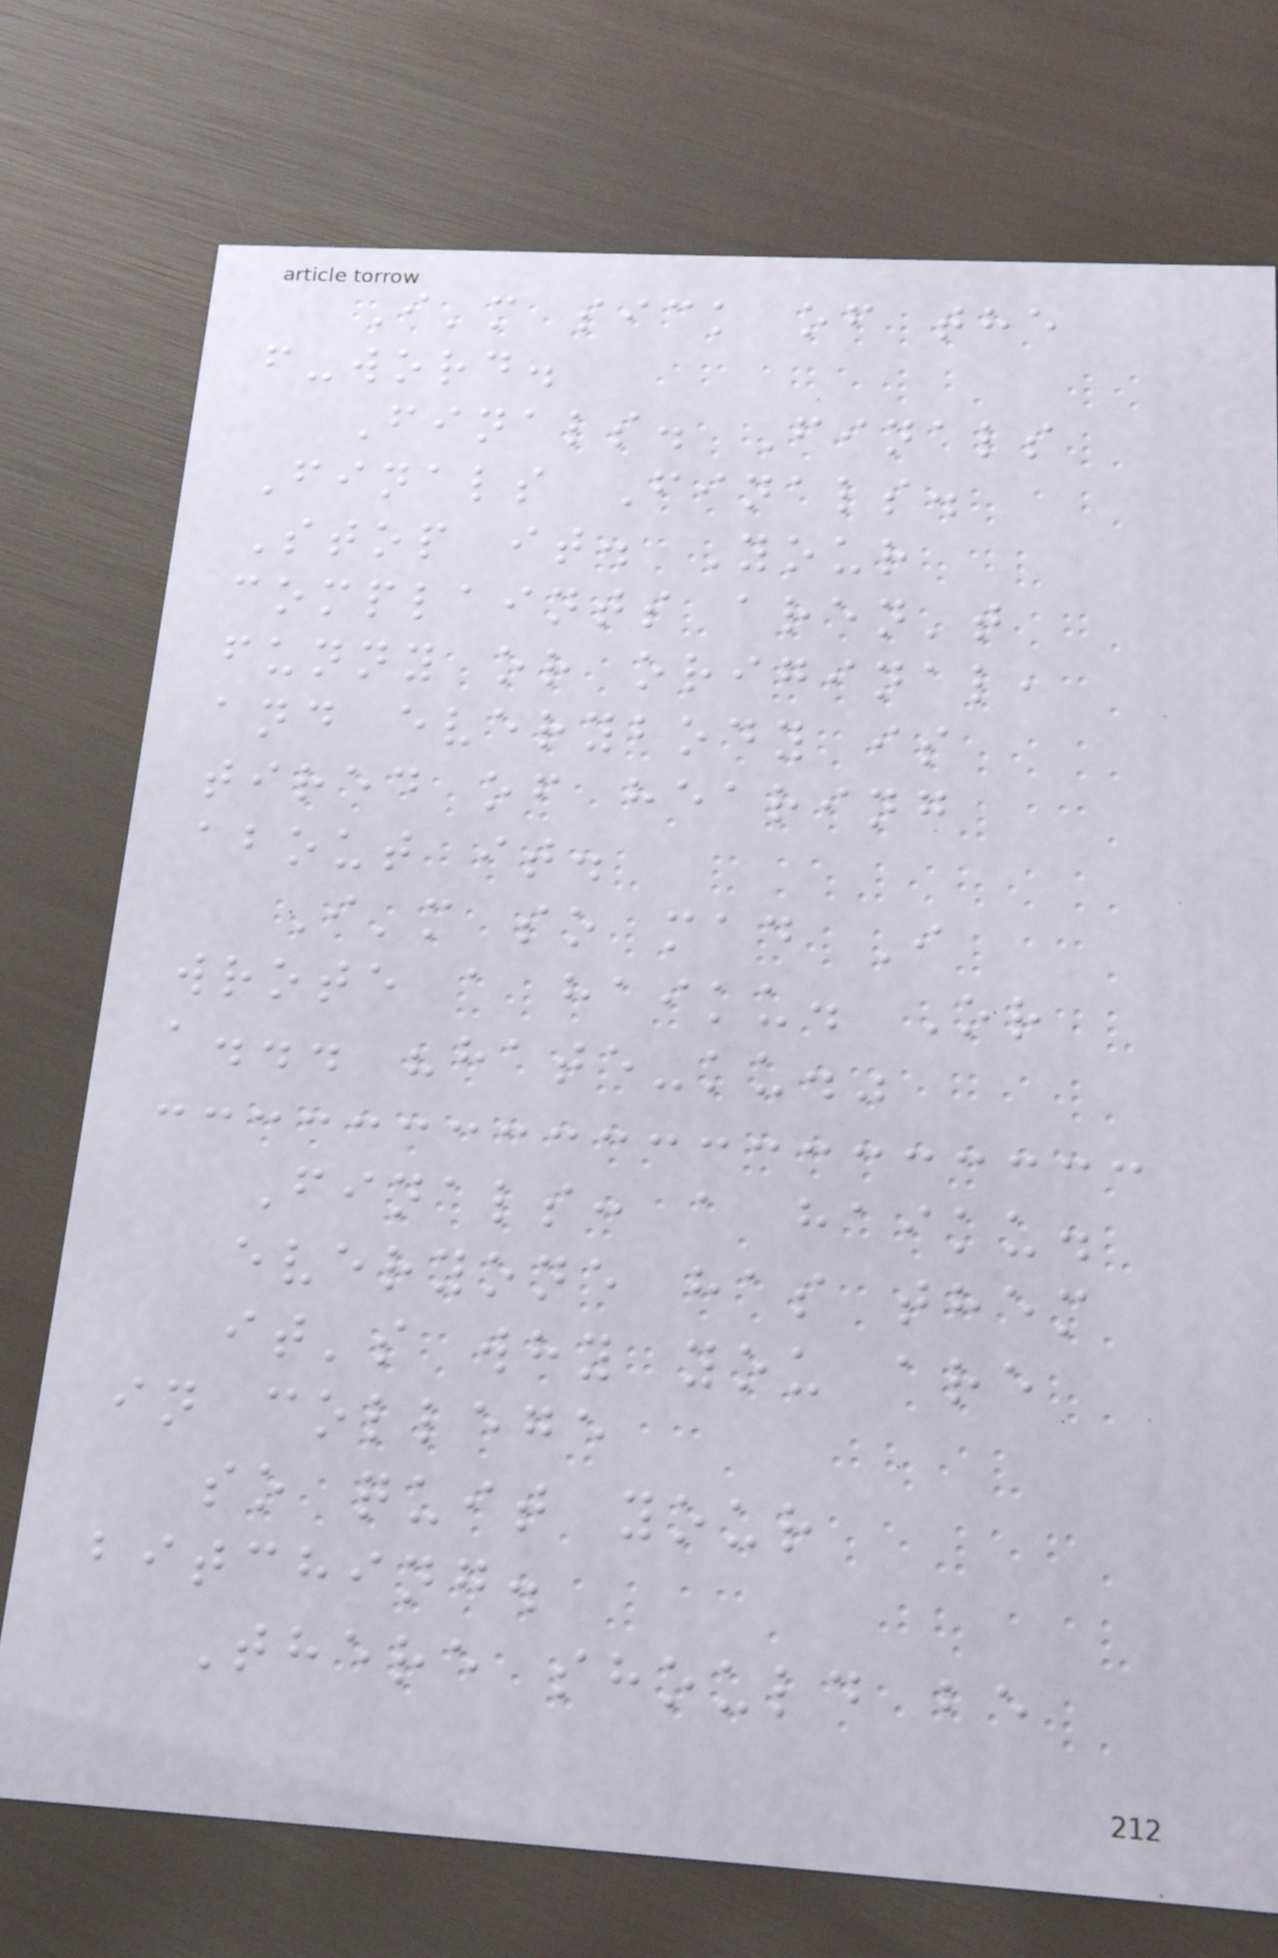I'm sick of the
f-word.
Finals. Finals
Finals Finals.
Stop it. Your
complaints aren't
funny or original,
and everybody is
tired of hearing
about it.
I'm so mad I
wrote a haiku. Or
a... "hate-ku."
Finals: a haiku.
everyone has them
it's why you are
in college
so quit your
bitching.
There should be
